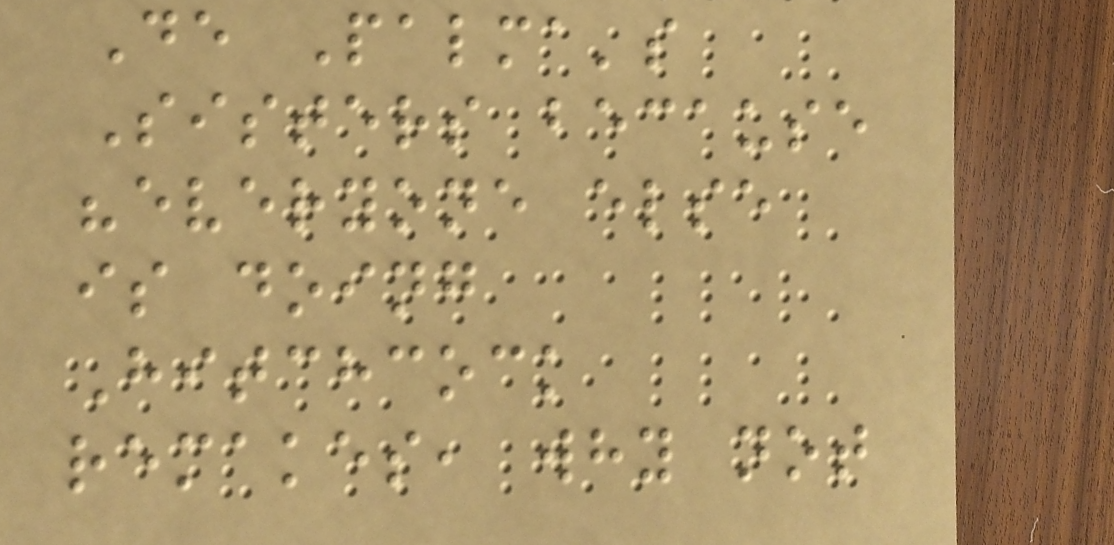De Palma's
Sisters because
"everyone else
is doing
Hitchcock
remakes, why not
